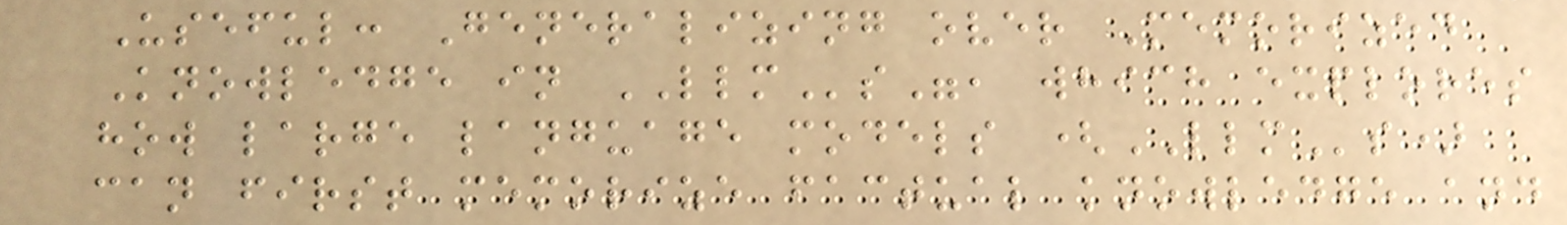Useful: Generalizing over Memorized
Knowledge in LLMs", which explores
how large language models (LLMs)
can first memorize factual knowledge and
